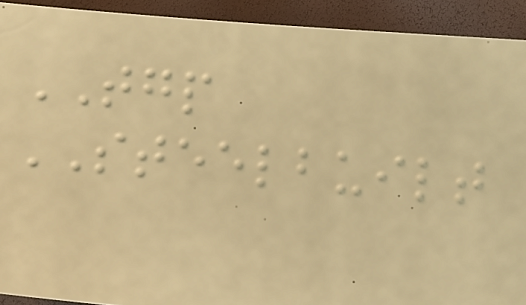TGP
STEELBUILT
